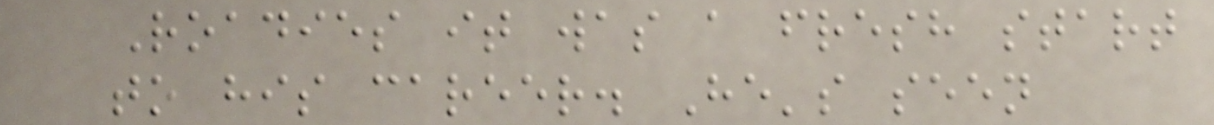Roadies it was a fresh start
to his career. He's seen
